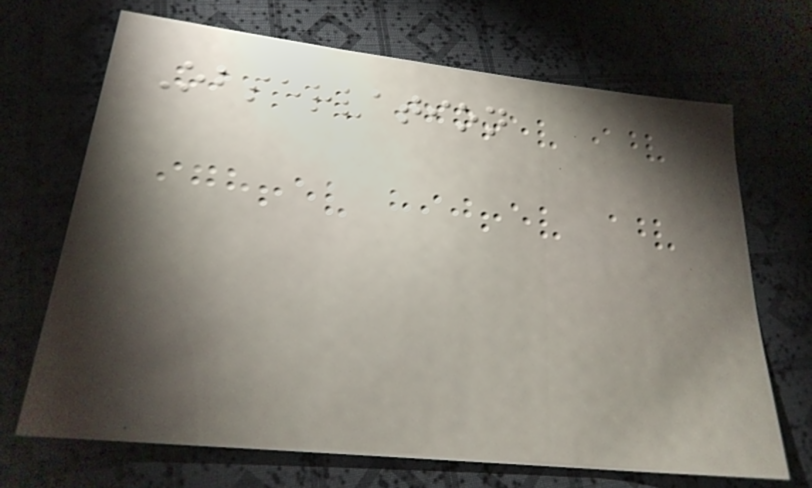Observation
